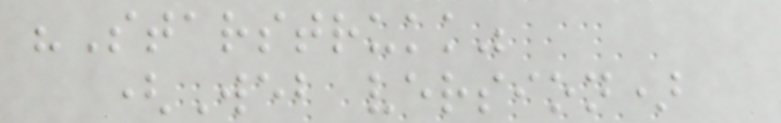"Starstrukk"
(Web version)
